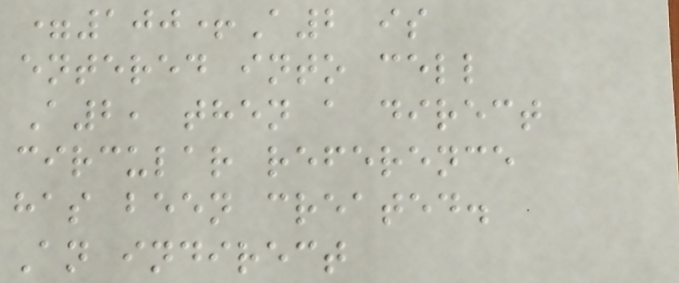=100+A2 is
entered into cell
A2, then a direct
circular reference
has been created.
An indirect
